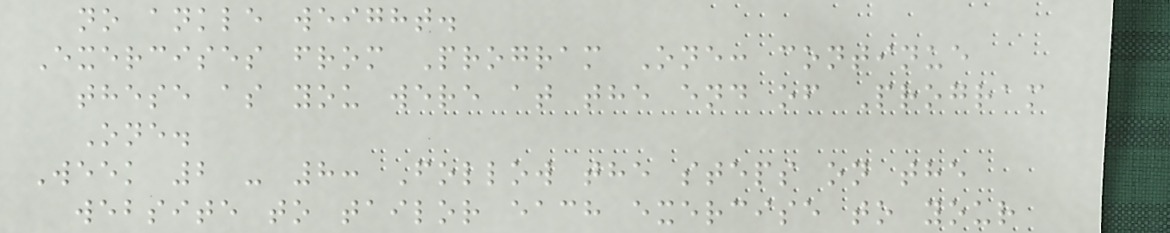no ankle weight.
Exercises from Program One: continue
these as you were at the end of Program
One.
Week 2 - 8: Follow the steps on the
website to tailor each exercise to your
